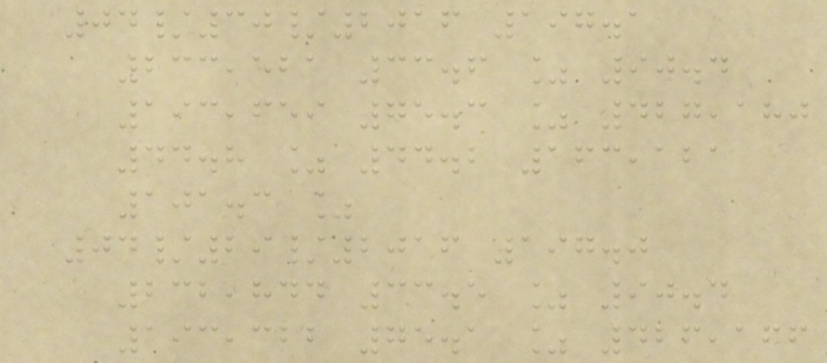04/30/2016 197.1
233,521 33.6 % 90.4
193,659 75.3 % 427,180
44.8 % 44.2 163,121
101.3 %
04/29/2016 197.0
232,844 33.5 % 90.4
193,322 75.1 % 426,166
